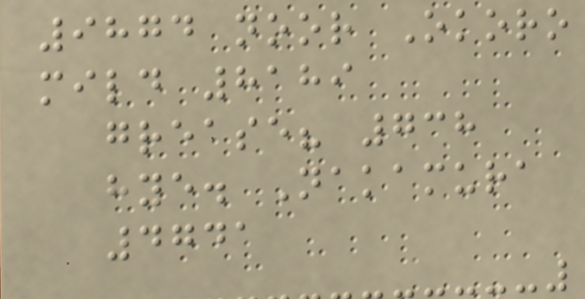9874 noor Okoro
mild 8189
grease? 738
hye. Nakamura
4741
